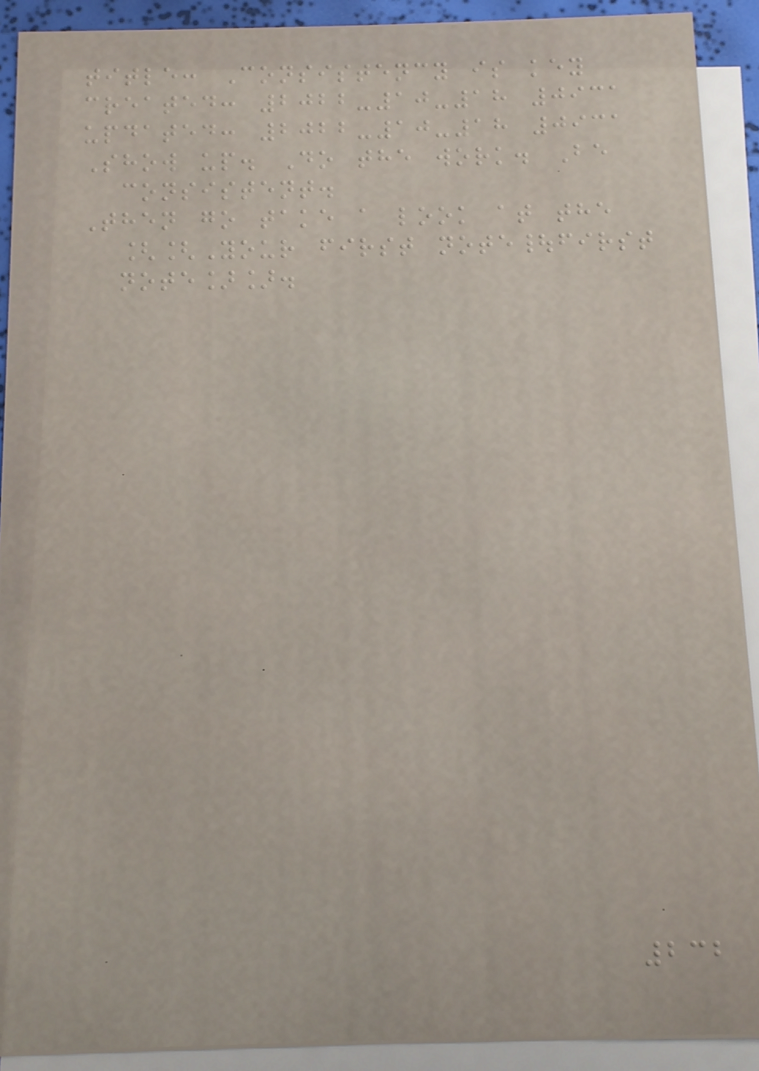title: Consistency is key
created: 2022-10-18 0931
updated: 2022-10-18 0931
Show up. Do the work. Be
consistent.
Then go take a look at the
[[Your first note|first
note]].
232
